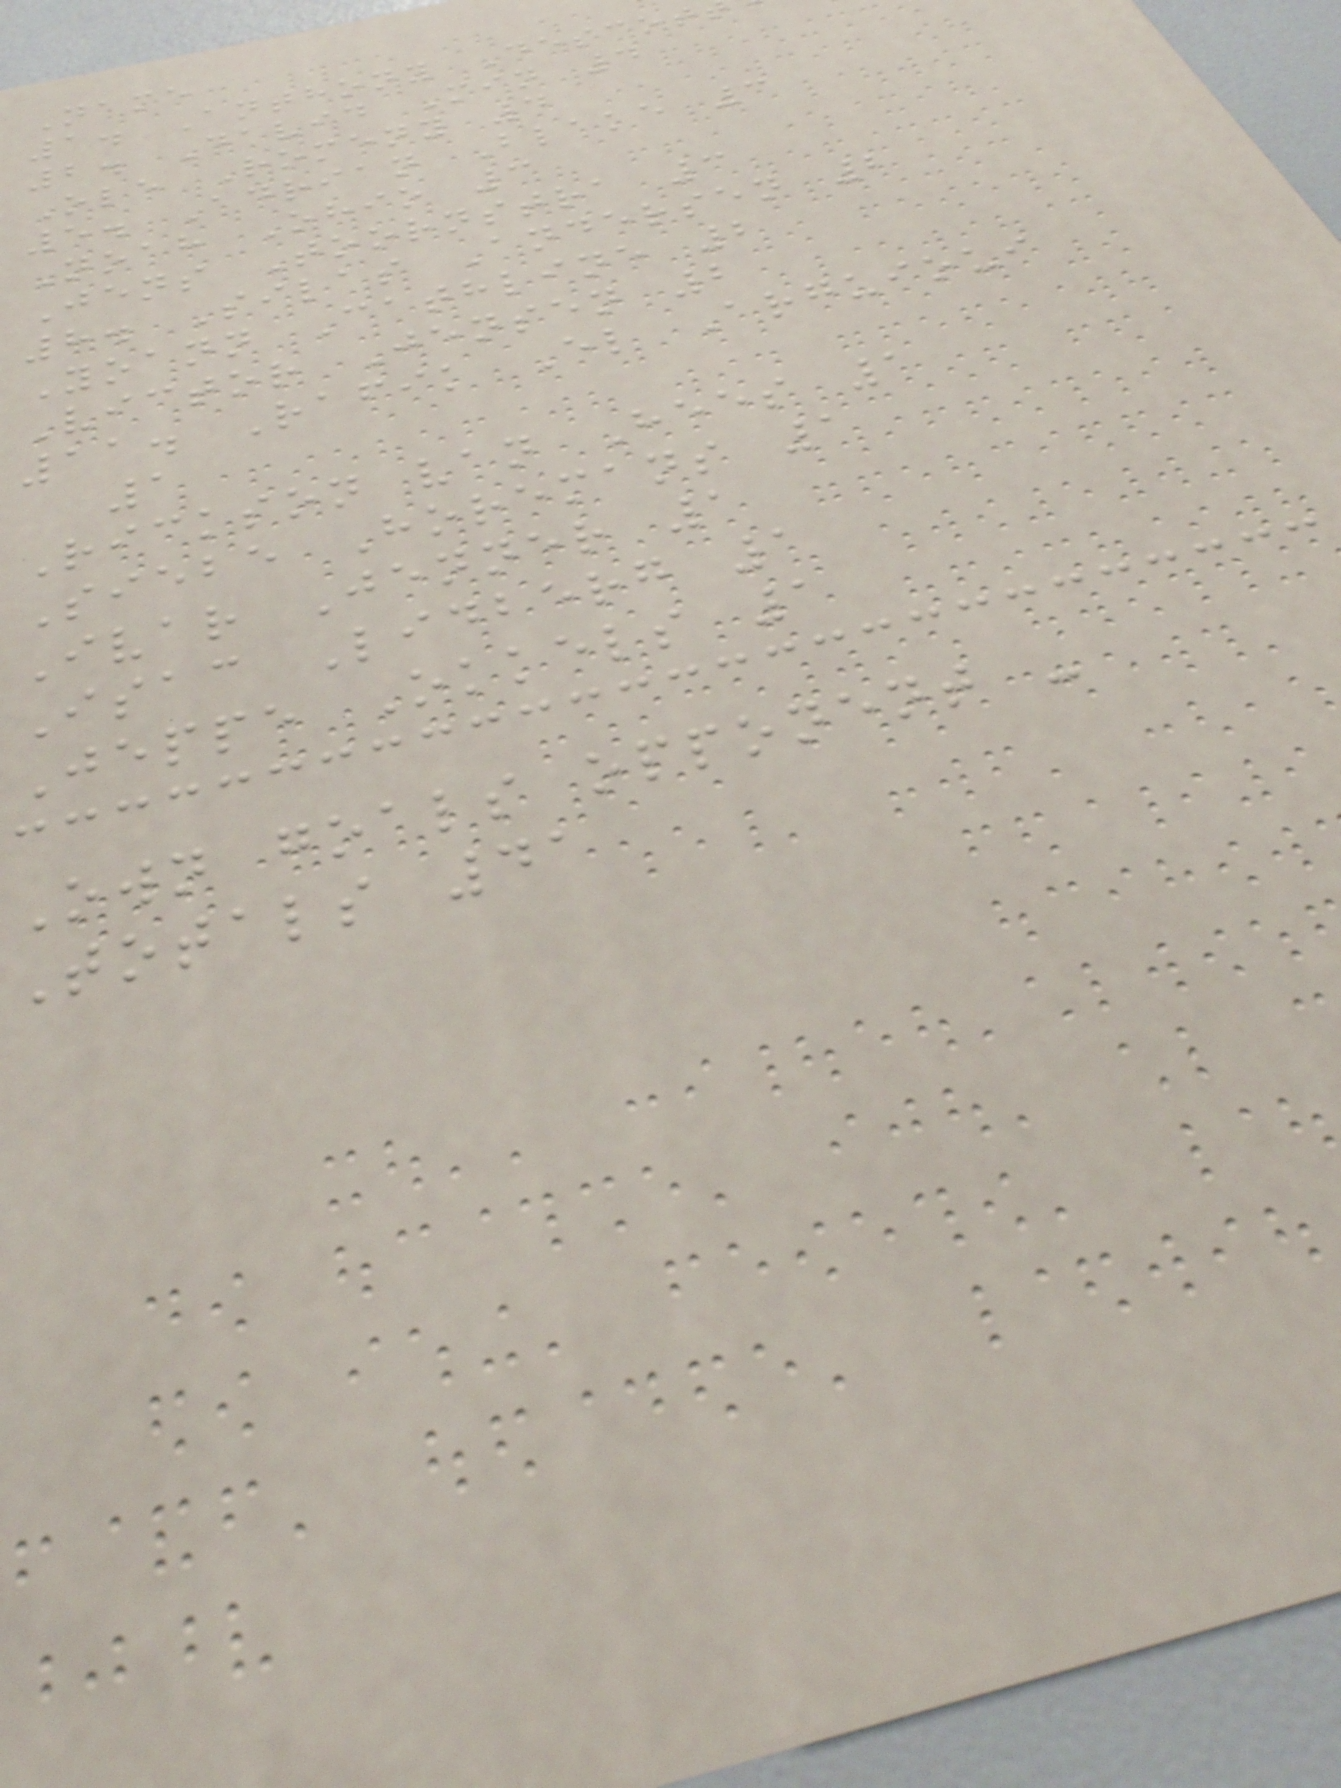Name
1. Anthony Descot
2. David Min 4
Ole Romeny 4
5. Adrian Blake 3
Noah Ohio 3
Jens Toornstra 3
8. Silas Andersen 2
Yoann Cathline 2
Victor Jensen 2
11. Rafik El Arguioui
1
Rickson van Hees 1
Siebe Horemans 1
Ivar Jenner 1
Isac Lidberg 1
Jeppe Okkels 1
Own goals opponent -
Totals 41
